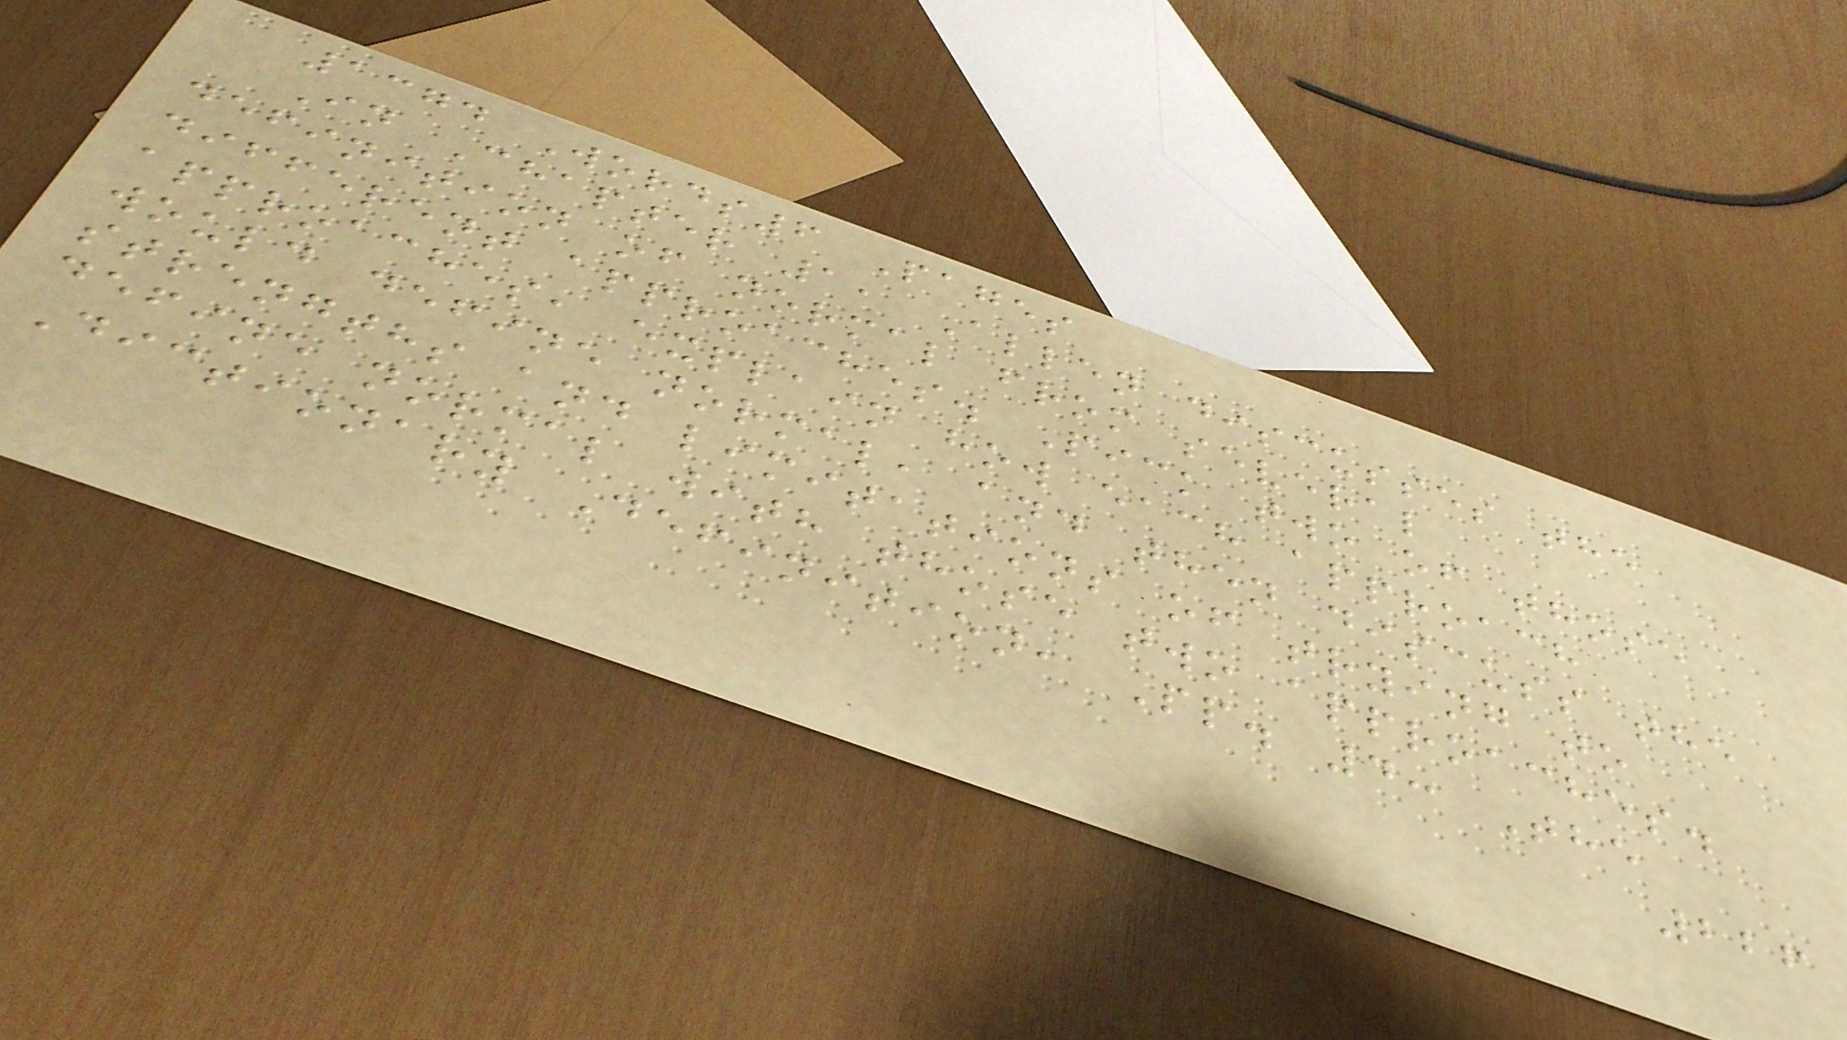1374 Words6 Pages
In Chapter 1, Allen discusses the
definition of normal from several
different approaches. Pick two of those
approaches, explain how each approach
would define normal, and then discuss the
strengths and limitations of trying to
define normal with those two approaches.
Dictionary Definition, Pp. 4: The
226
